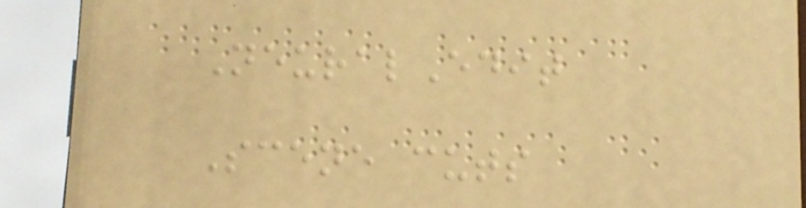NeuralEdit
Scene cuts
